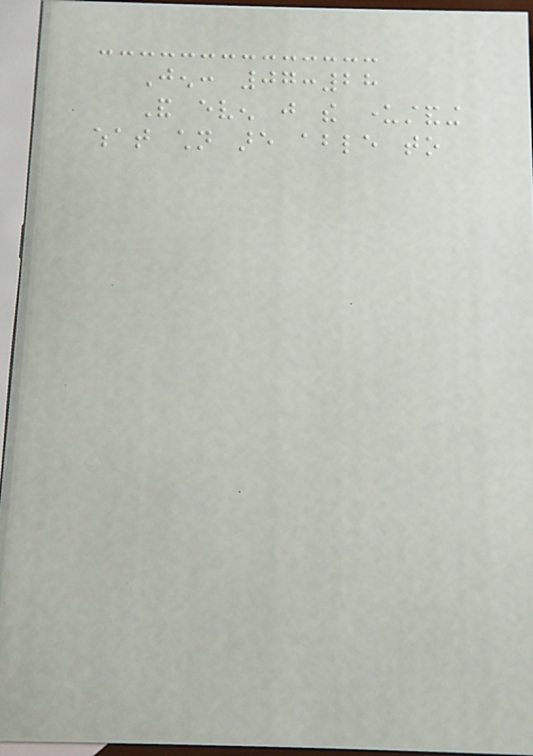Jen: 07:28
And even just the understanding
what children are able to
